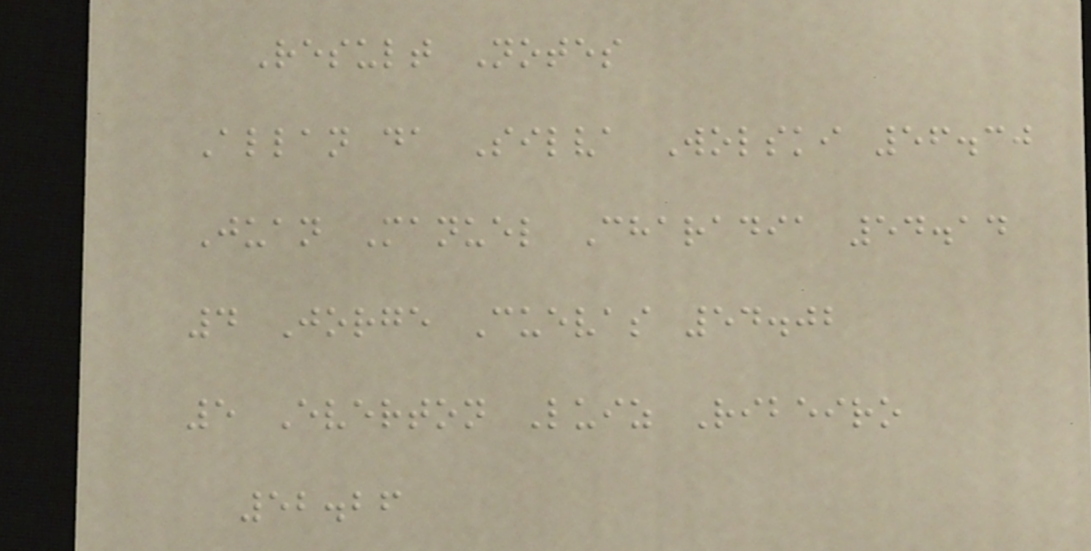Result Notes
Allan da Silva Wolski 56.30
Juan Manuel Charadia 54.14
4 Jorge Cuevas 54.02
5 Everton Luiz Ribeiro
52.26
